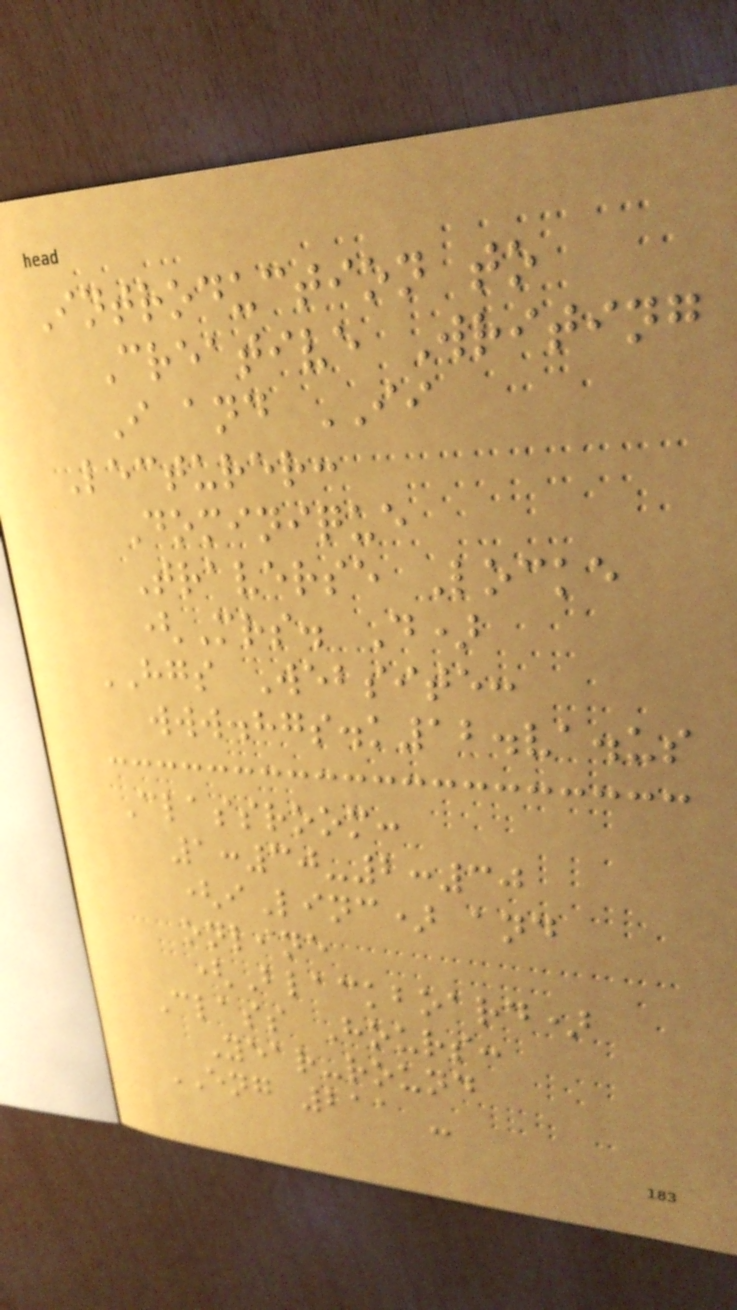Introduction to
Creative Writing
I and II
Lecturer:
Dominique
Traverse Locke
(Mrs. D)
HGS Website:
www.hgs.k12.va.us
Classroom:
1:30-2:30
(iLinc) and
online
(Blackboard)
Class Hours:
Year-round
ENG 211 -
